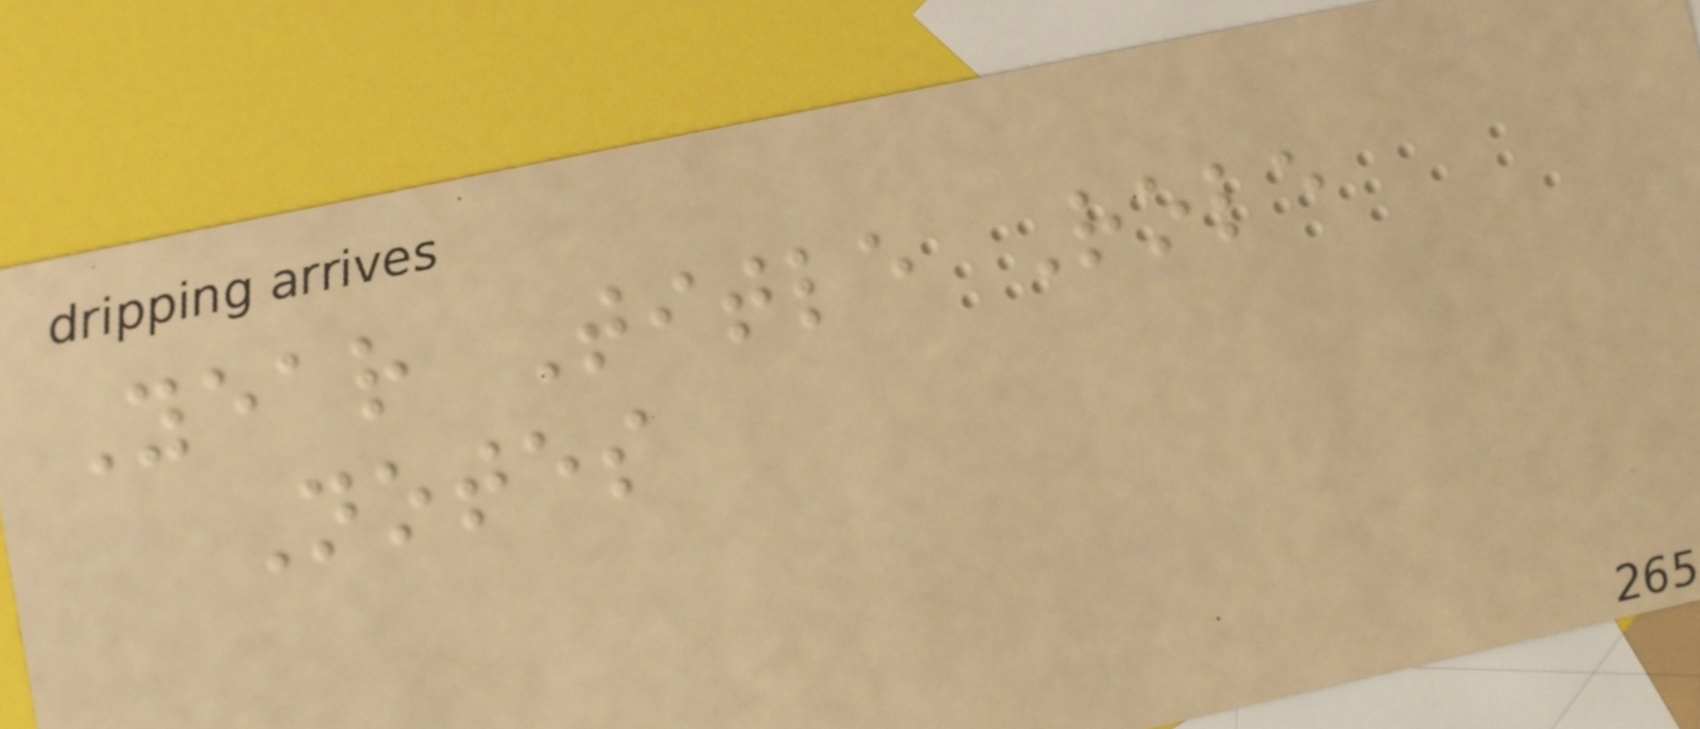Year Title Role
Notes
